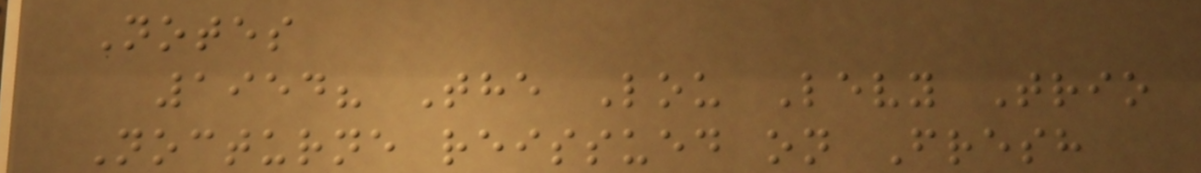Notes
1954? The Lou Levy Trio
Nocturne reissued on Fresh
